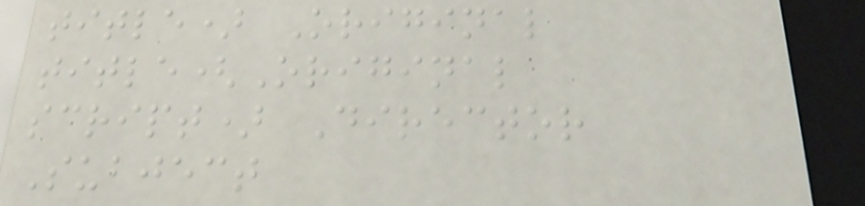title) Original
title(Original
script) Director
Subject
